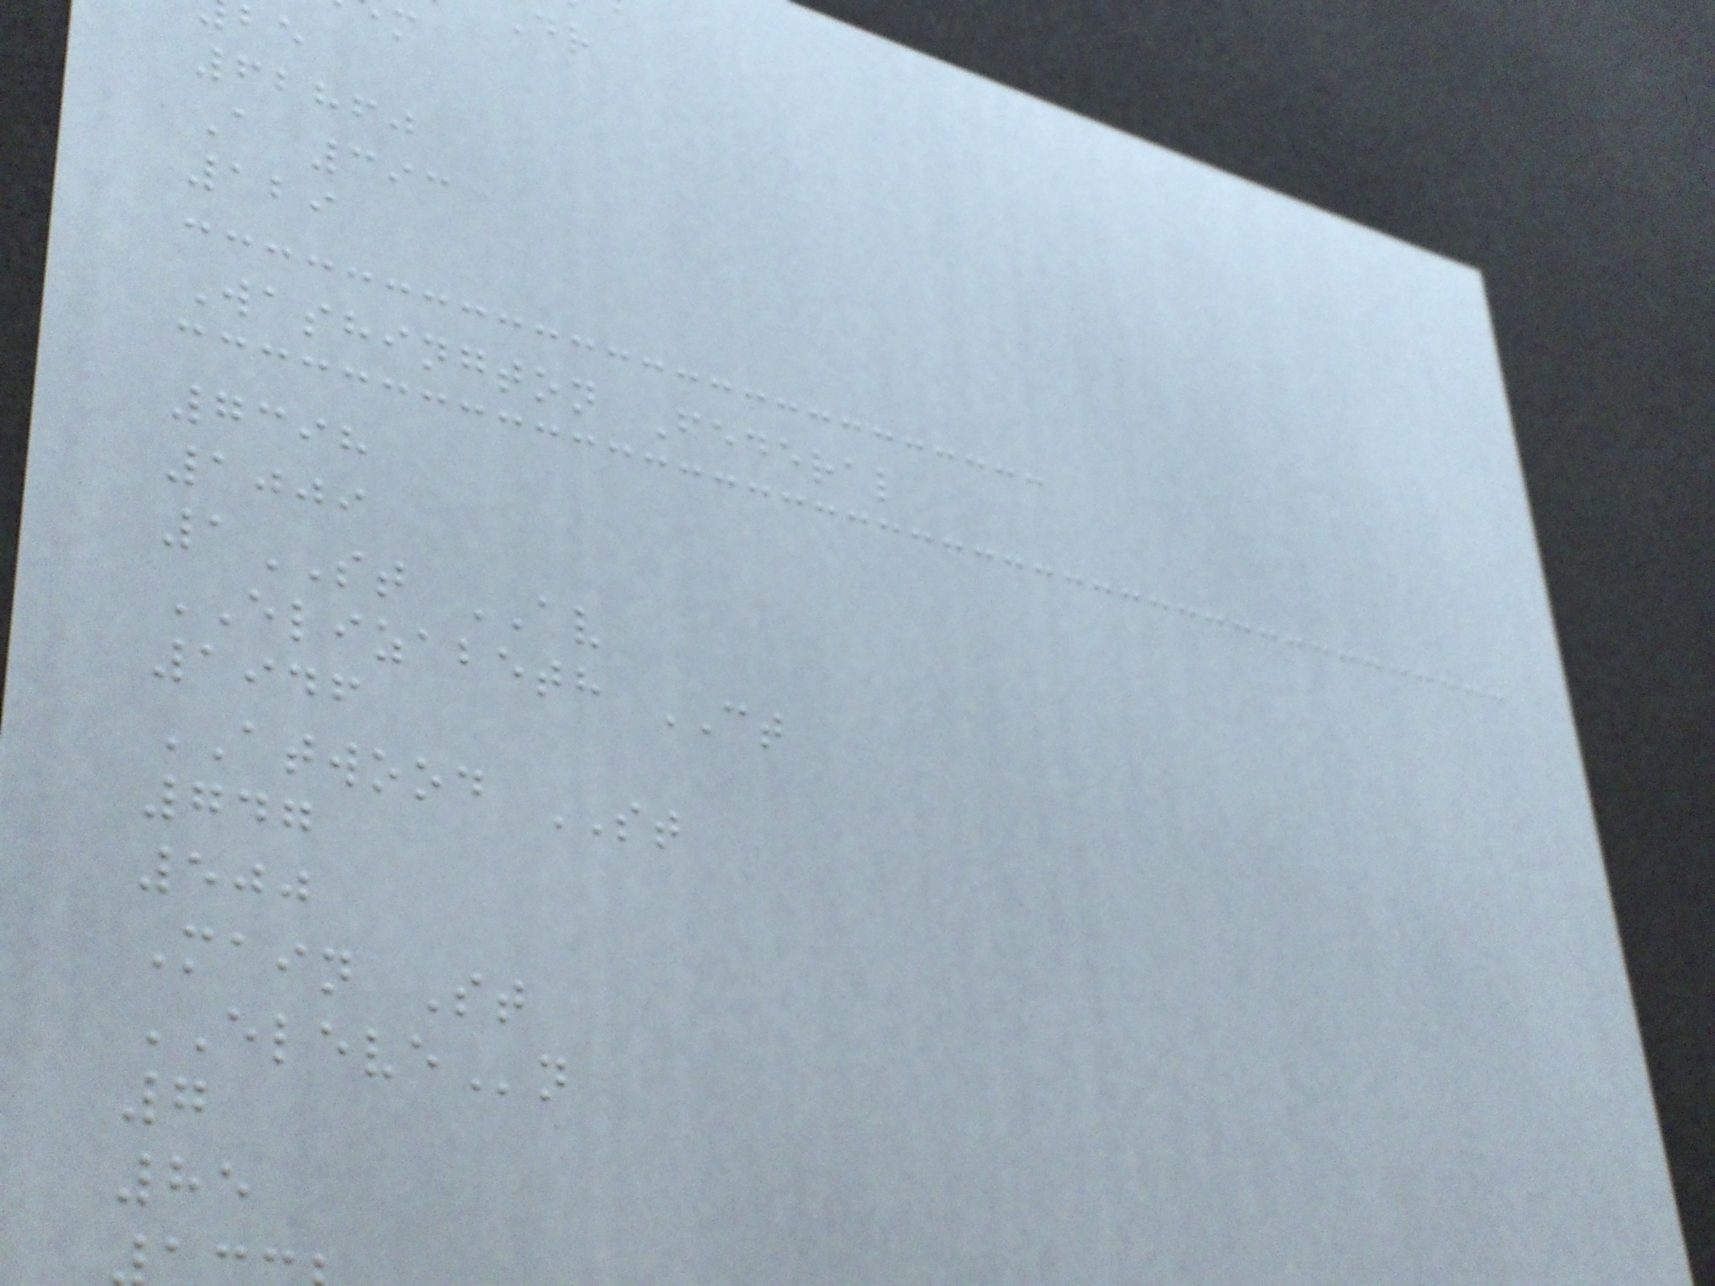62860
A 393
129
Washington Federal
7398
1009
1ST AV
ELIZABETH CT
1946
ATWOOD ST
747
500
Main St
ELEVEn
7
85
